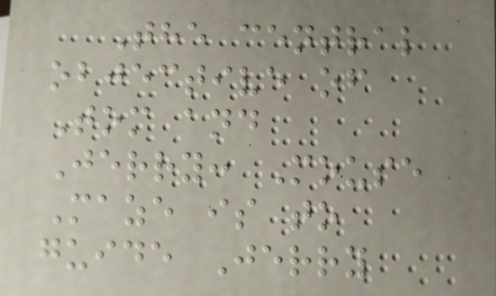The central
objective of
Tom and
Jerry: Mouse
Maze is to
guide Jerry
